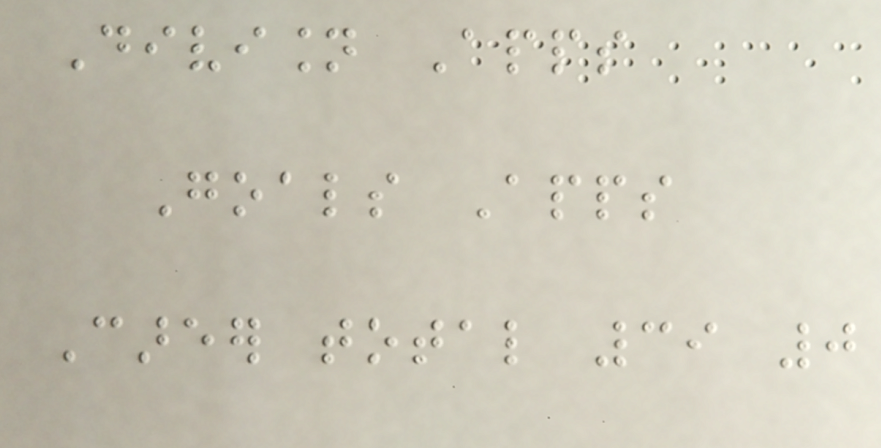Division Apps
Goals Apps
Career total 39 0
